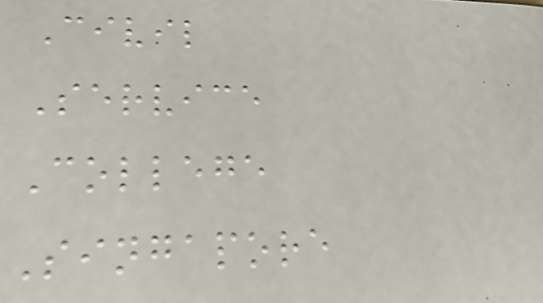Civil
Service
College
Singapore
